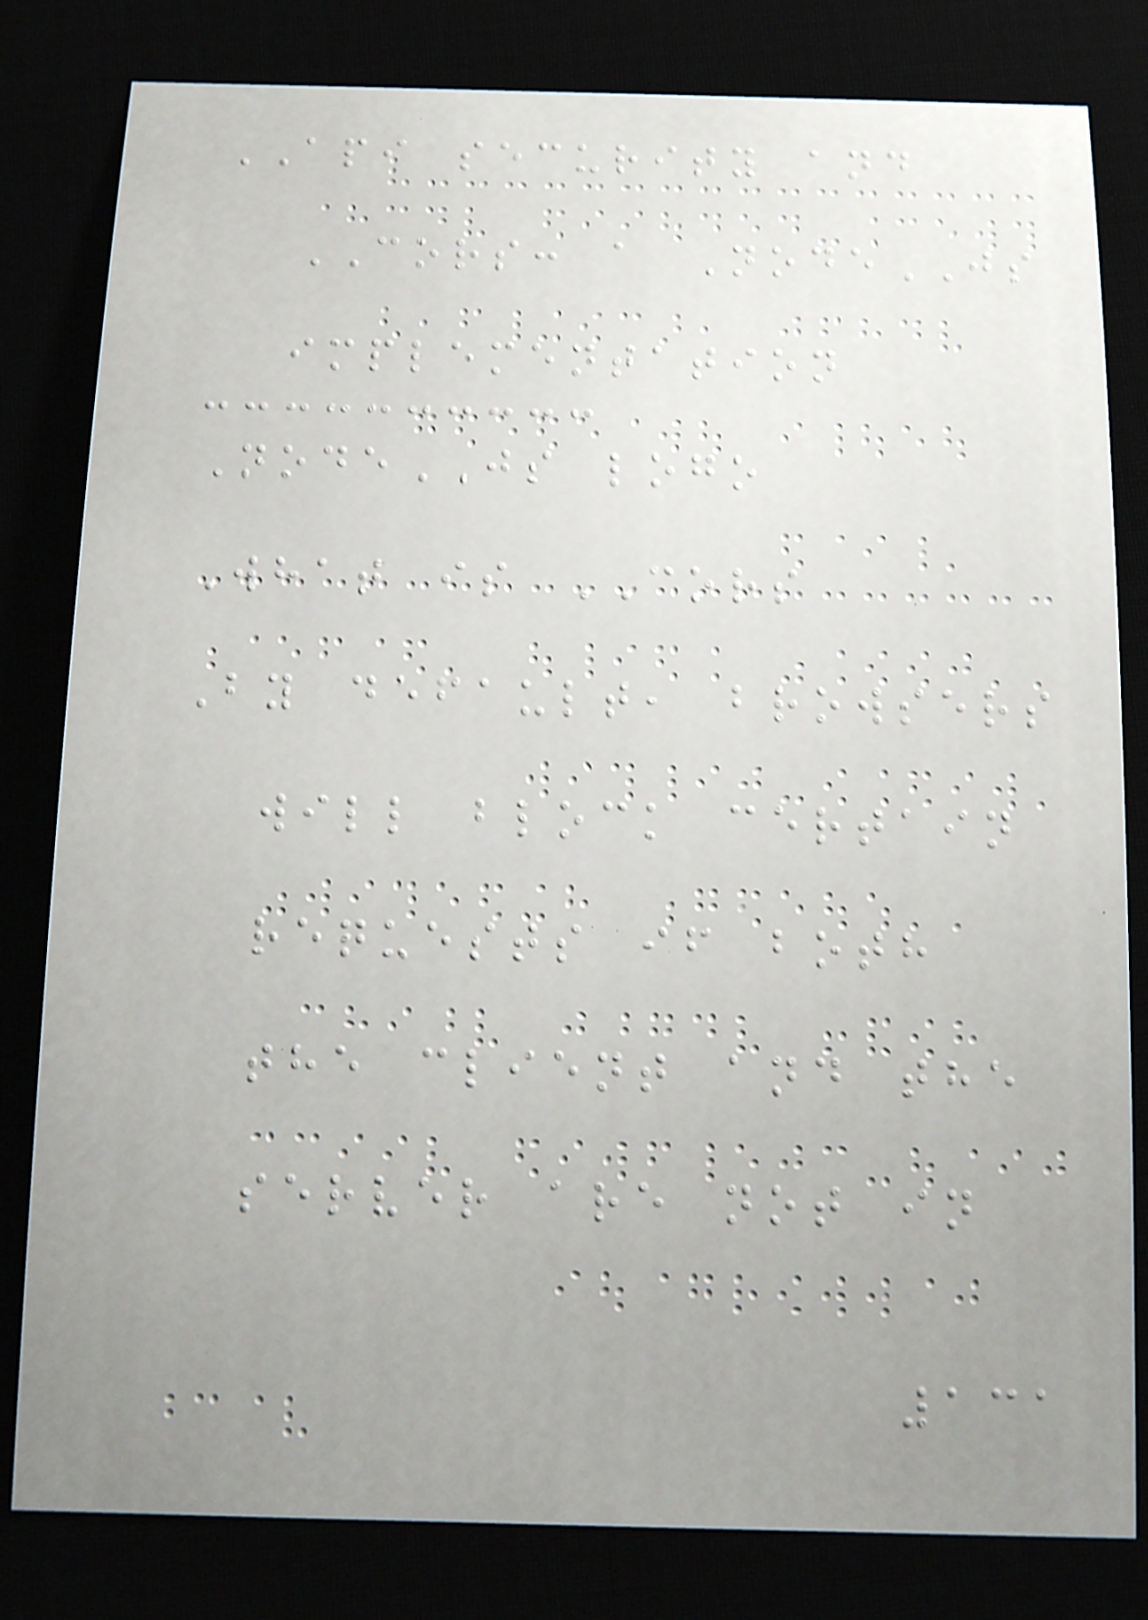API security and
CORS: a NodeJS
implementation
NodeJS logo
What is CORS
By default, browsers
will block certain
requests if both
the client and the
server are not in
131
